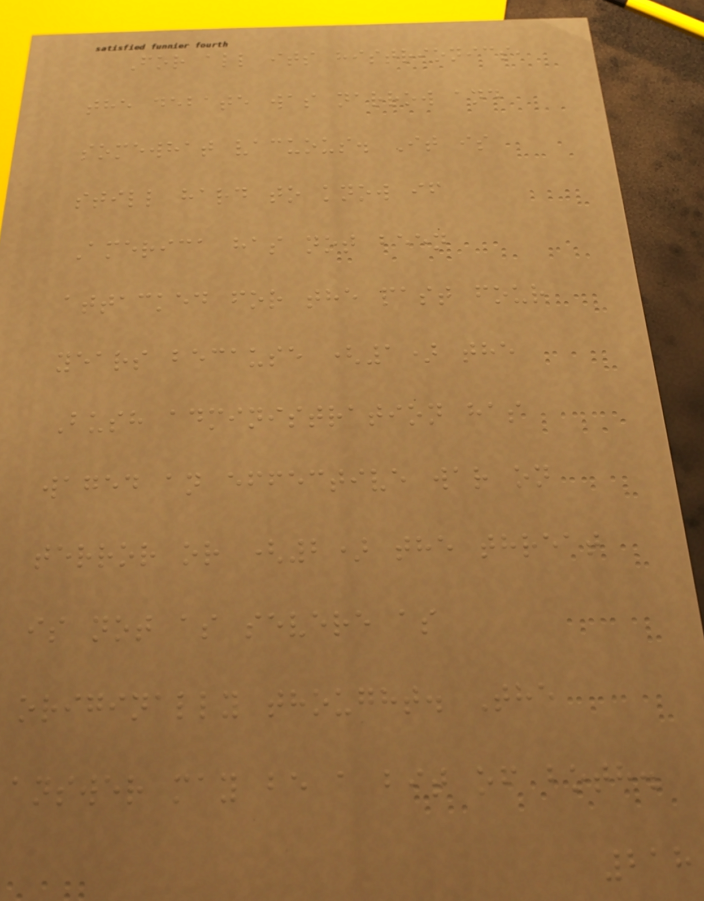For all its histrionics,
the debate was narrow and
somewhat vacuous. It is
still hard to know if
America has not been
attacked for the past four
years because (1) the
Bush administration has
waged an effective war on
terror or (2) the threat
is not as severe as
originally thought. The
answer may be a bit of both.
218
